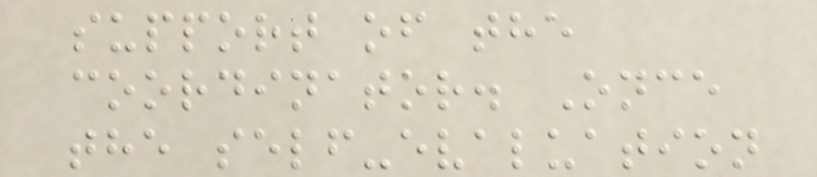support of the
coordinator. Once
the self-evaluation
